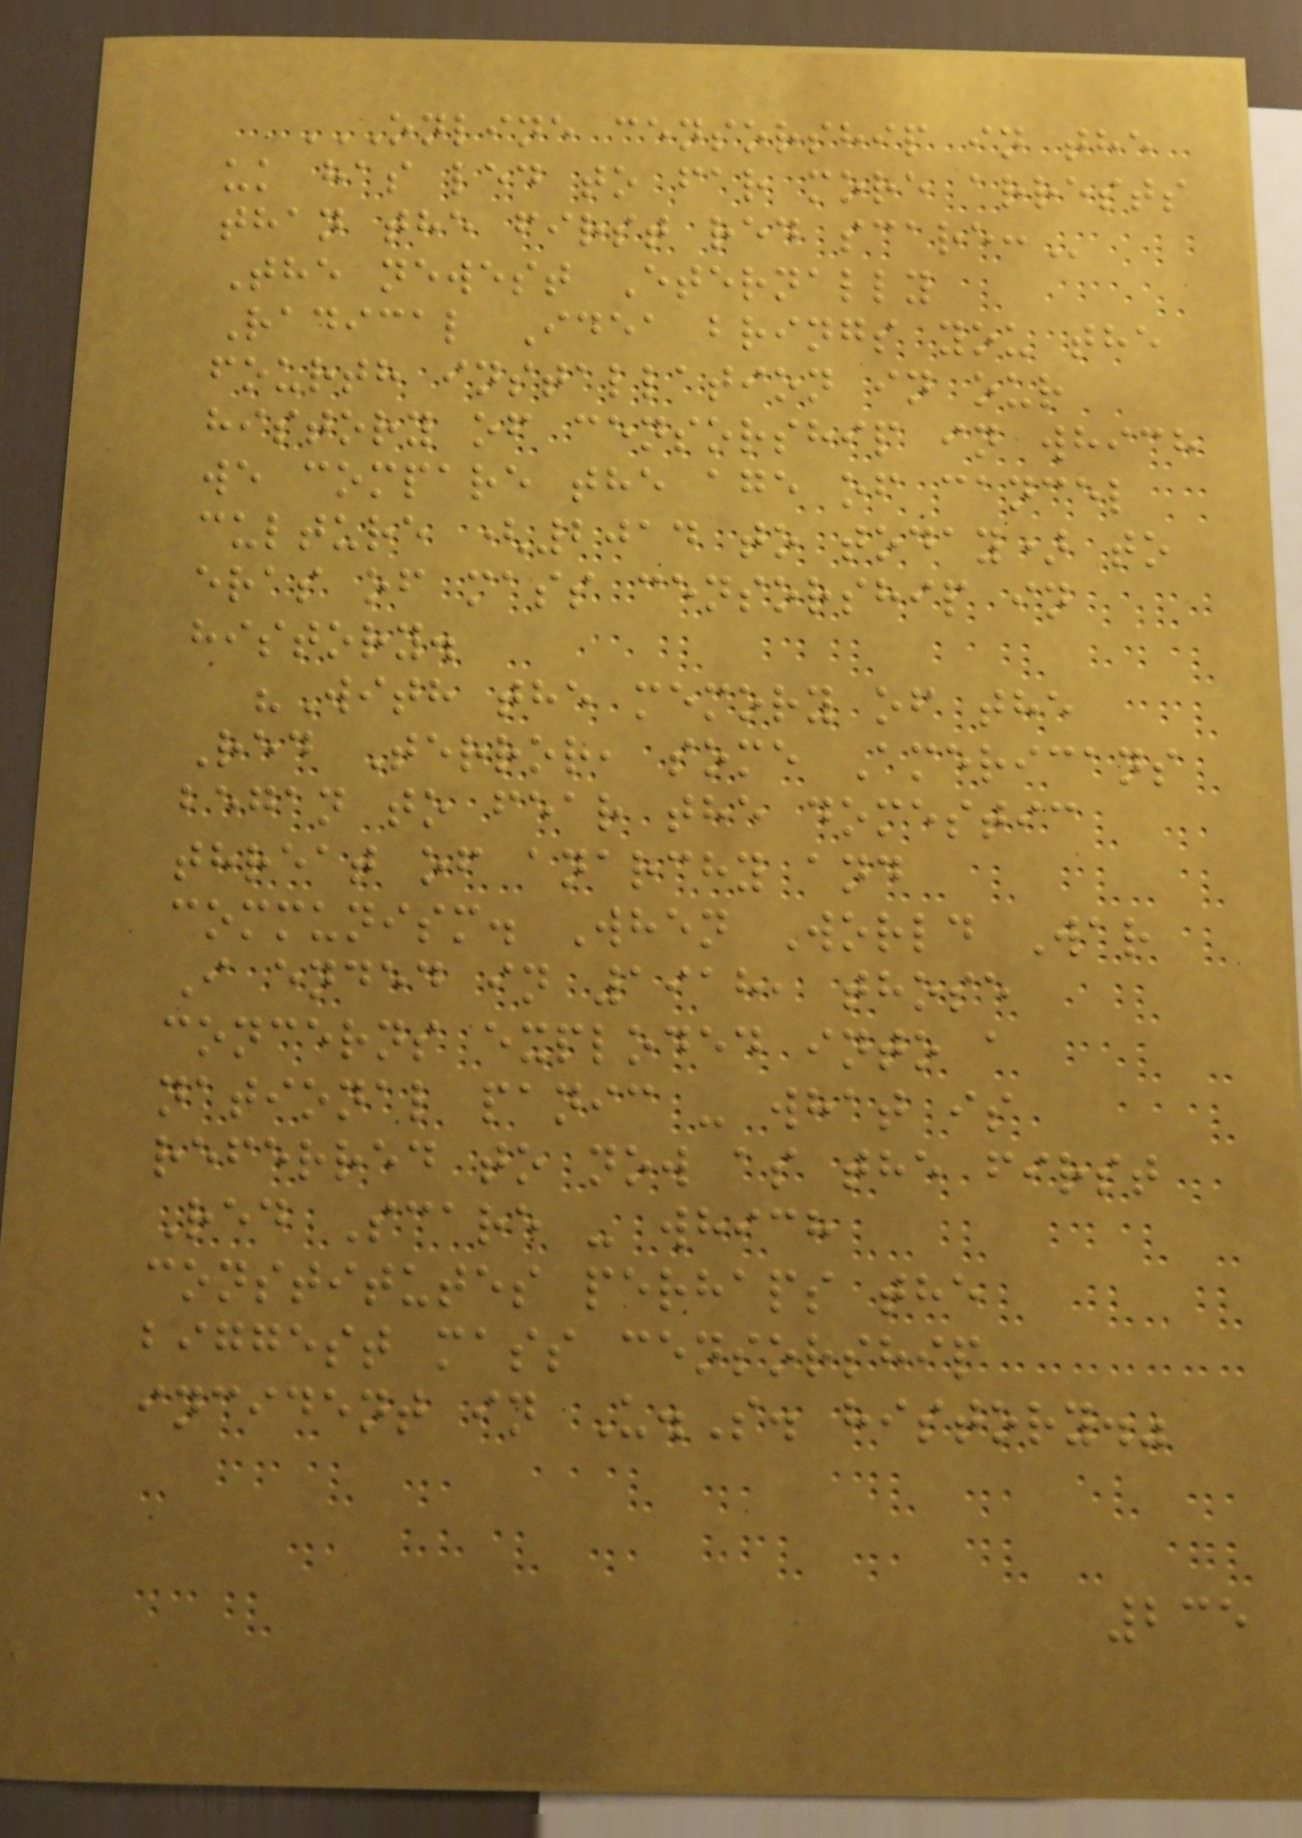ONLINE CENSORSHIP IN THE
UK HAS LED TO FAR MORE ARRESTS
THAN THE FIRST RED SCARE:
The newest Eternally
Radical Idea brings you the
fourth installation in our
history of censorship in which
we compare the age of cancel
culture (2014 to today) to
eras of mass censorship in
history.
"With the memory of the
Red Terror, some Americans
began to fear the domestic
threat of anarchy and
communism. When World War
I ended in 1918, those
concerns exploded into a
national panic - what is
referred to now as the first
Red Scare - which
constitutes perhaps the
biggest mass censorship
incident in U.S. history."
235
